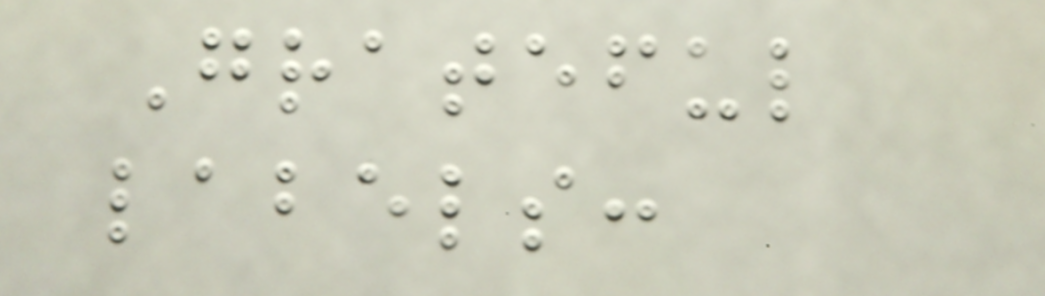Grateful
labels:
